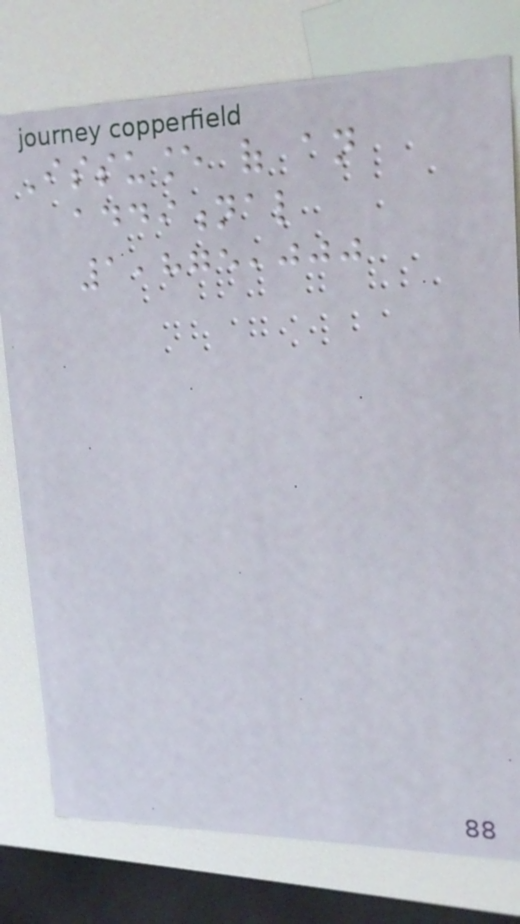Issuance of an
additional
1,875,000
